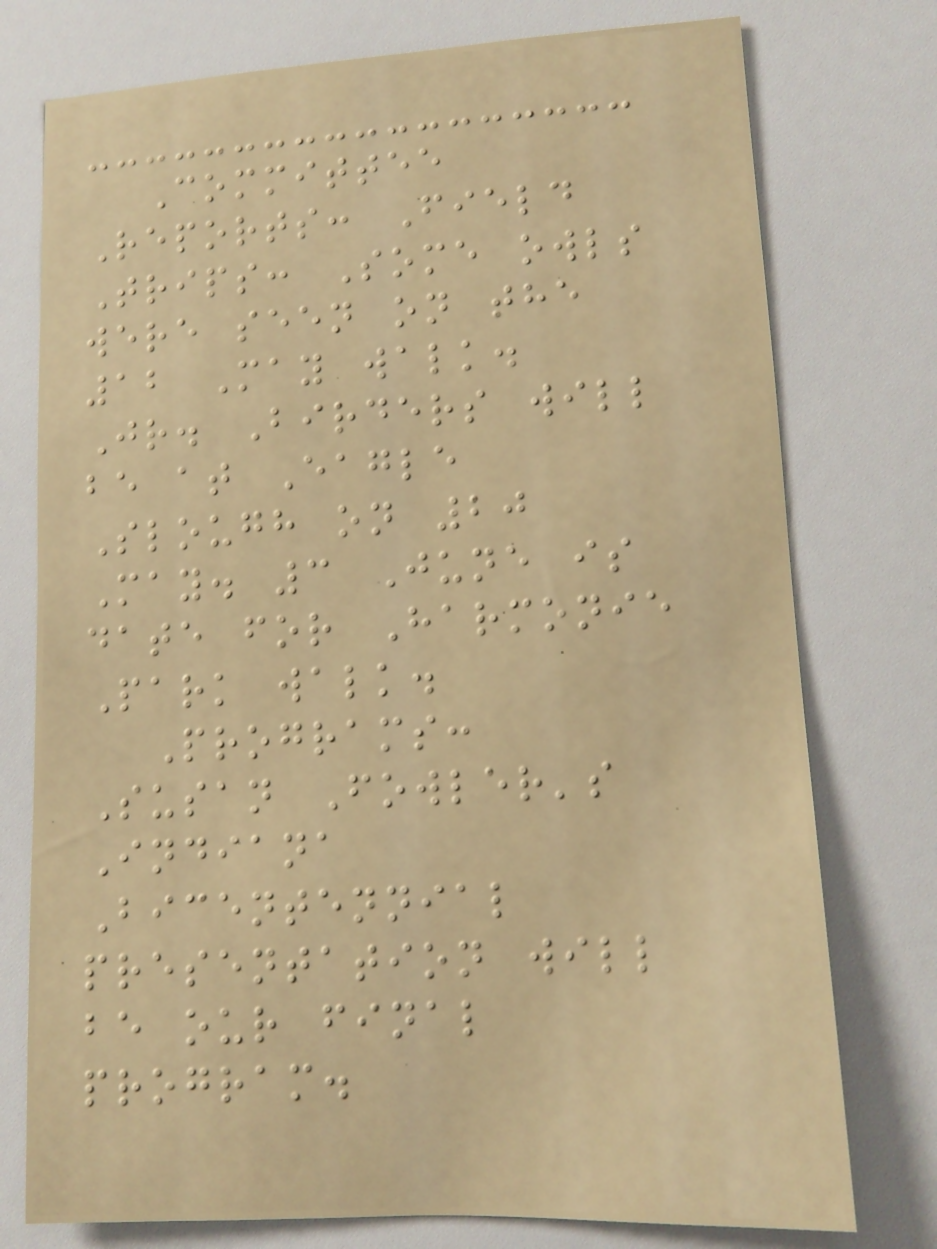Committee
Reports: Field
Trips: Some owls
were seen on the
12 May walk.
Jr. Birders will
be at Eagle
Slough on 20
May. 3 June is
date for Harmonie
Park walk.
Programs:
Susan Fowler's
Indiana
Bicentennial
presentation will
be our final
program.
